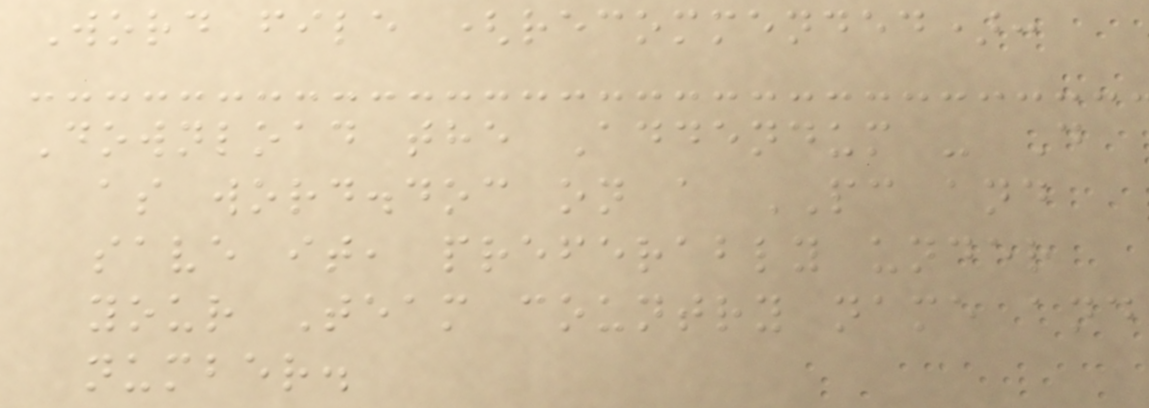Word file (recommended):
Download the Addendum - D
as word.doc on a PC and
save it, preferably under
your Team country name and
number.
